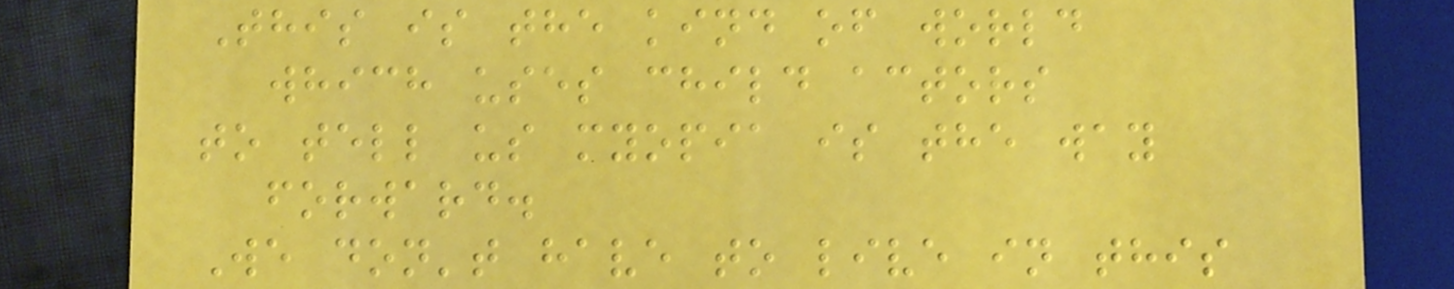This is the kind of world
which uses child actors
to tell us myopia is the way
forward.
We don't have to live in this
